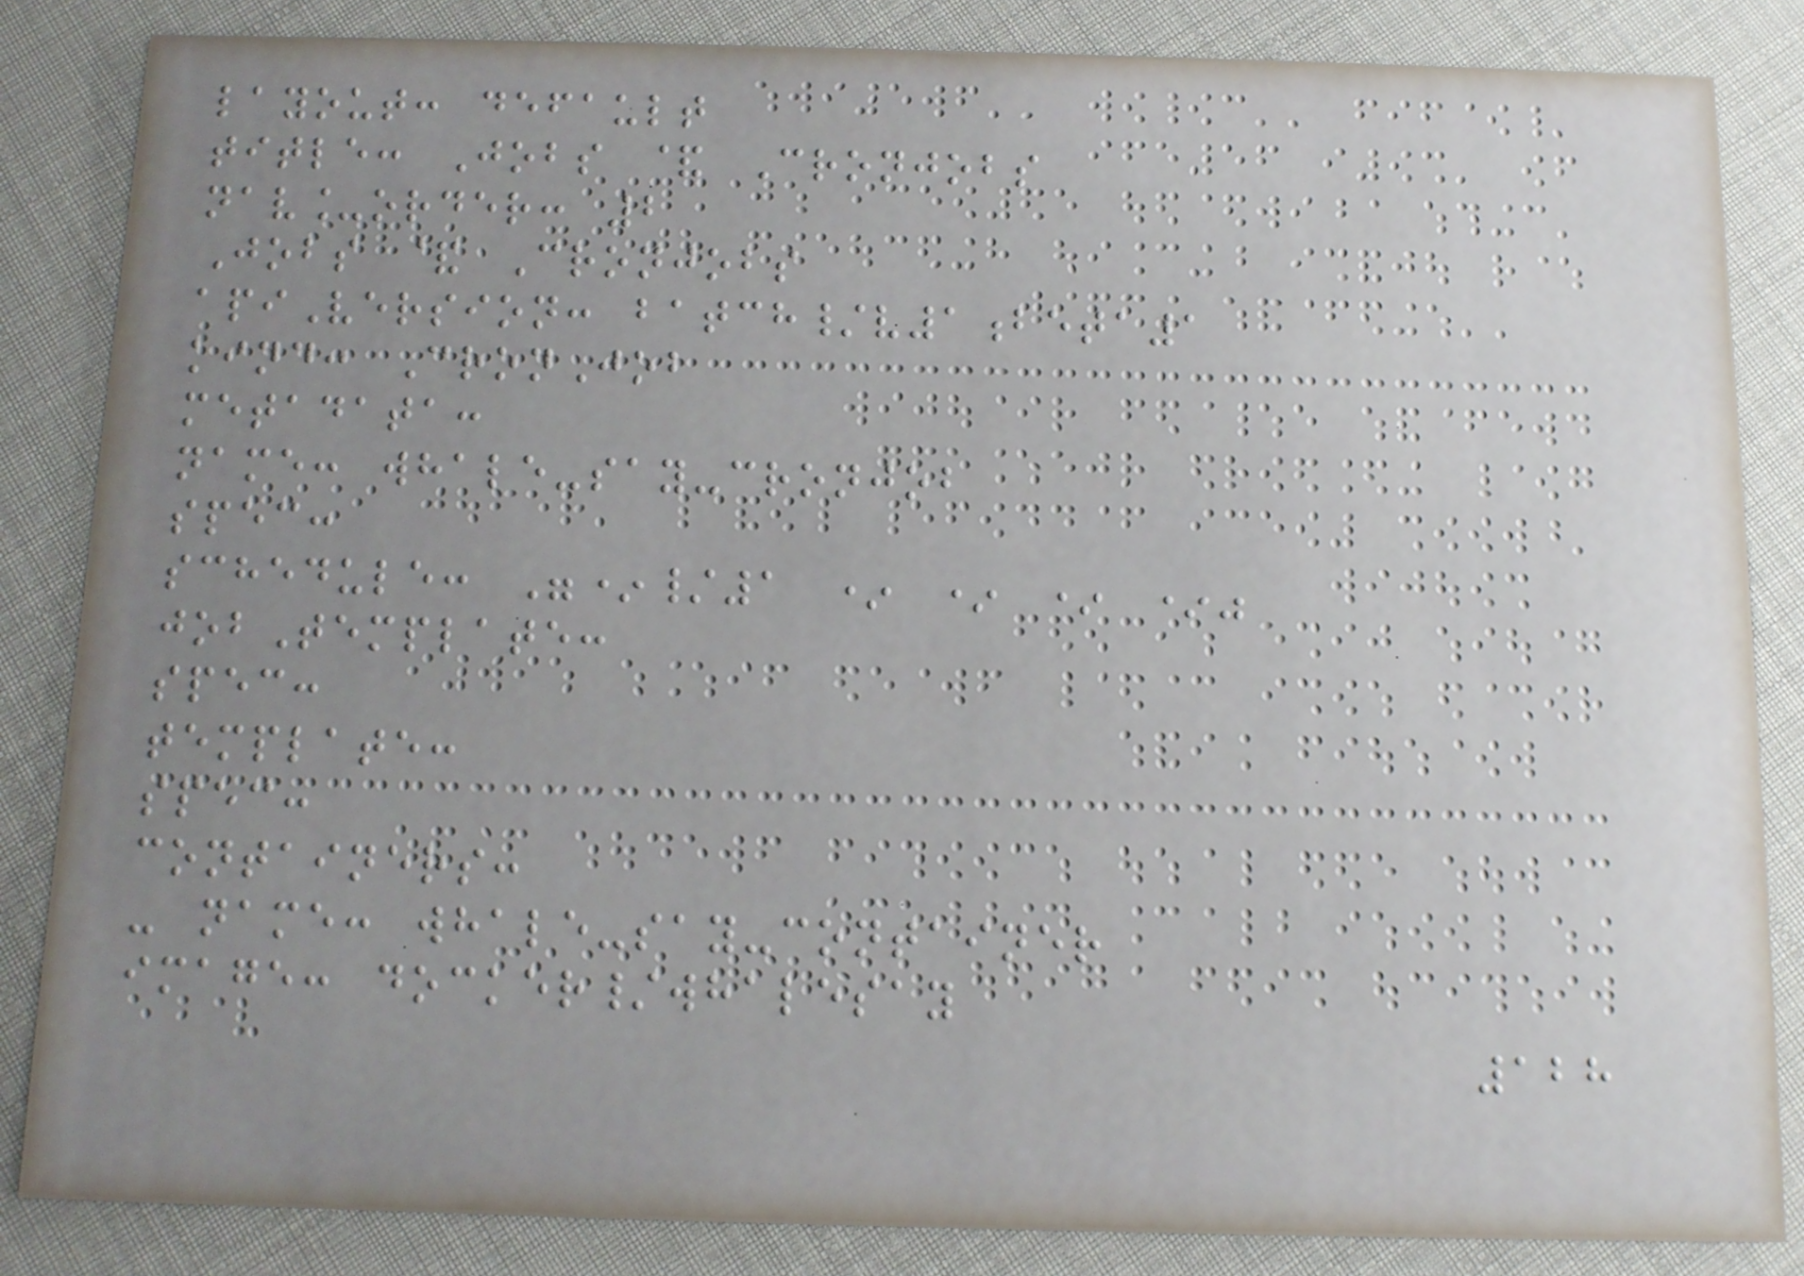layout: default
title: Jobs & Cronjobs
nav_order: 2
Jobs & Cronjobs
apiVersion: batch/v1beta1
kind: CronJob
metadata:
name: whale-say-cronjob
spec:
schedule: "*/1 * * * *"
jobTemplate:
spec:
template:
spec:
containers:
- name: whale-say-container
image: docker/whalesay
128
